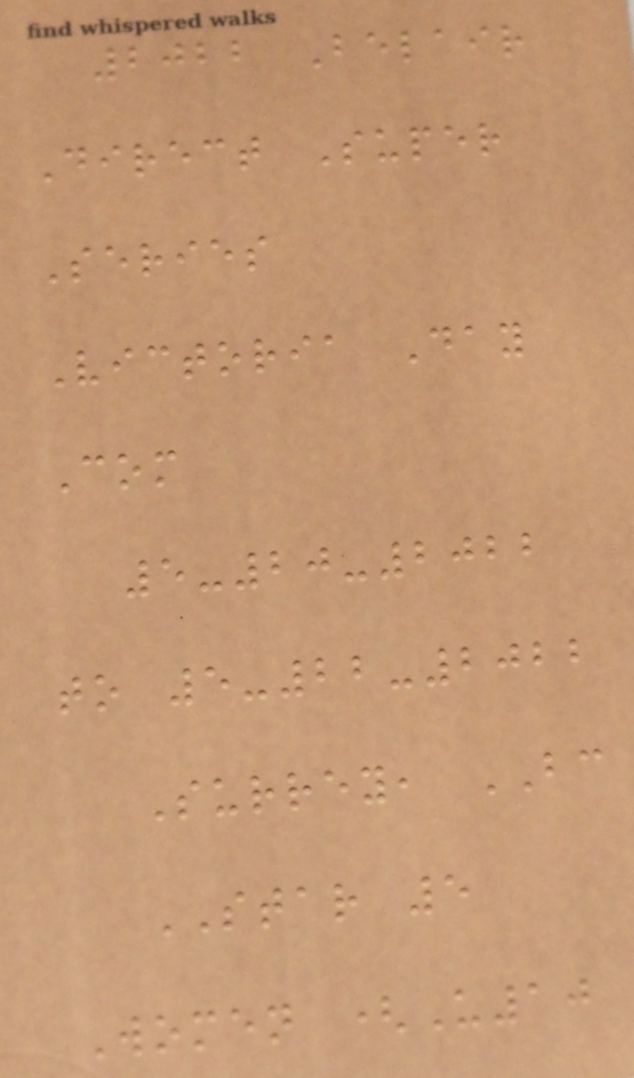2022 Belair
Direct Super
Series
Victoria Day
Com
5-20-2022
to 5-22-2022
Surrey, BC
STAR 5
Women (U10
